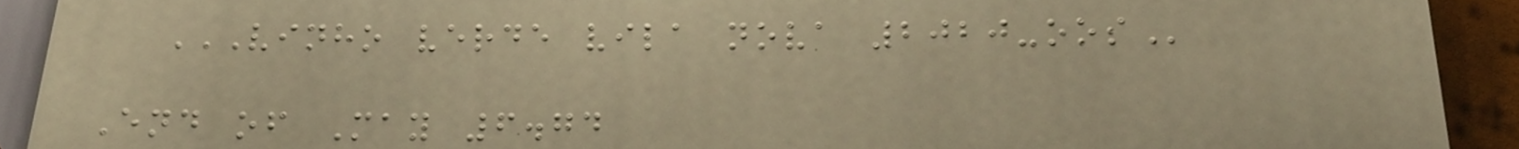VINHO VERDE VILA NOVA 2020-OOS
End of May 6.74
